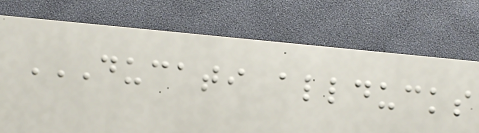DUCATI ALLDUCKS
